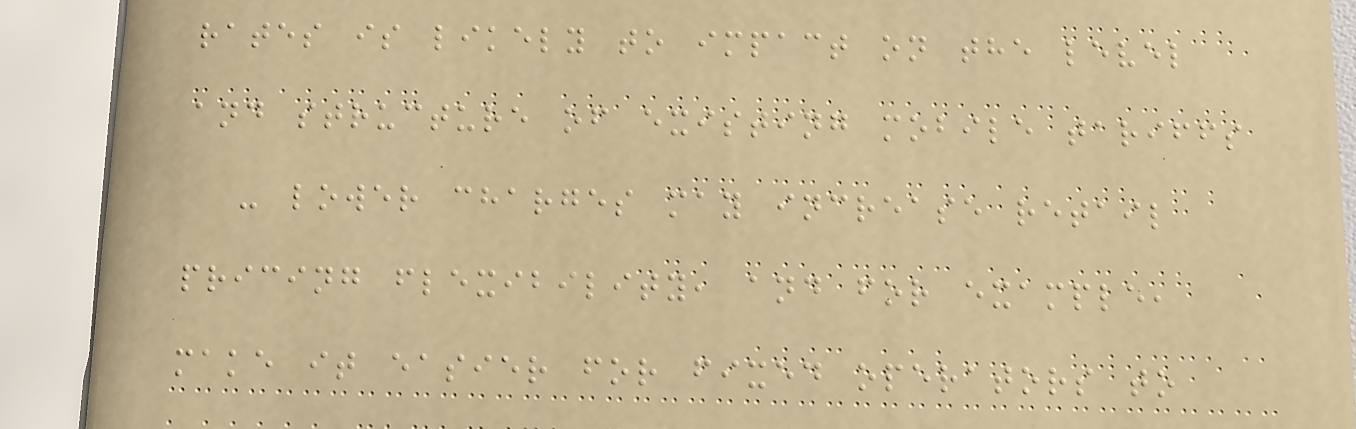rates is likely to impact on the level
and structure of existing mobile tariffs
- lower charges may increase retail
pricing flexibility, and for example,
make it easier for fixed operators to
